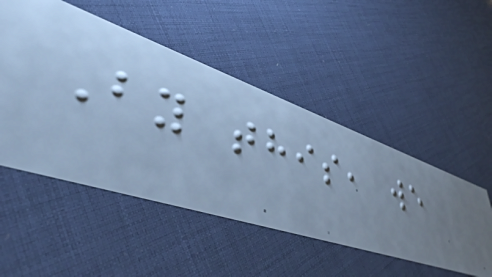By this, we
